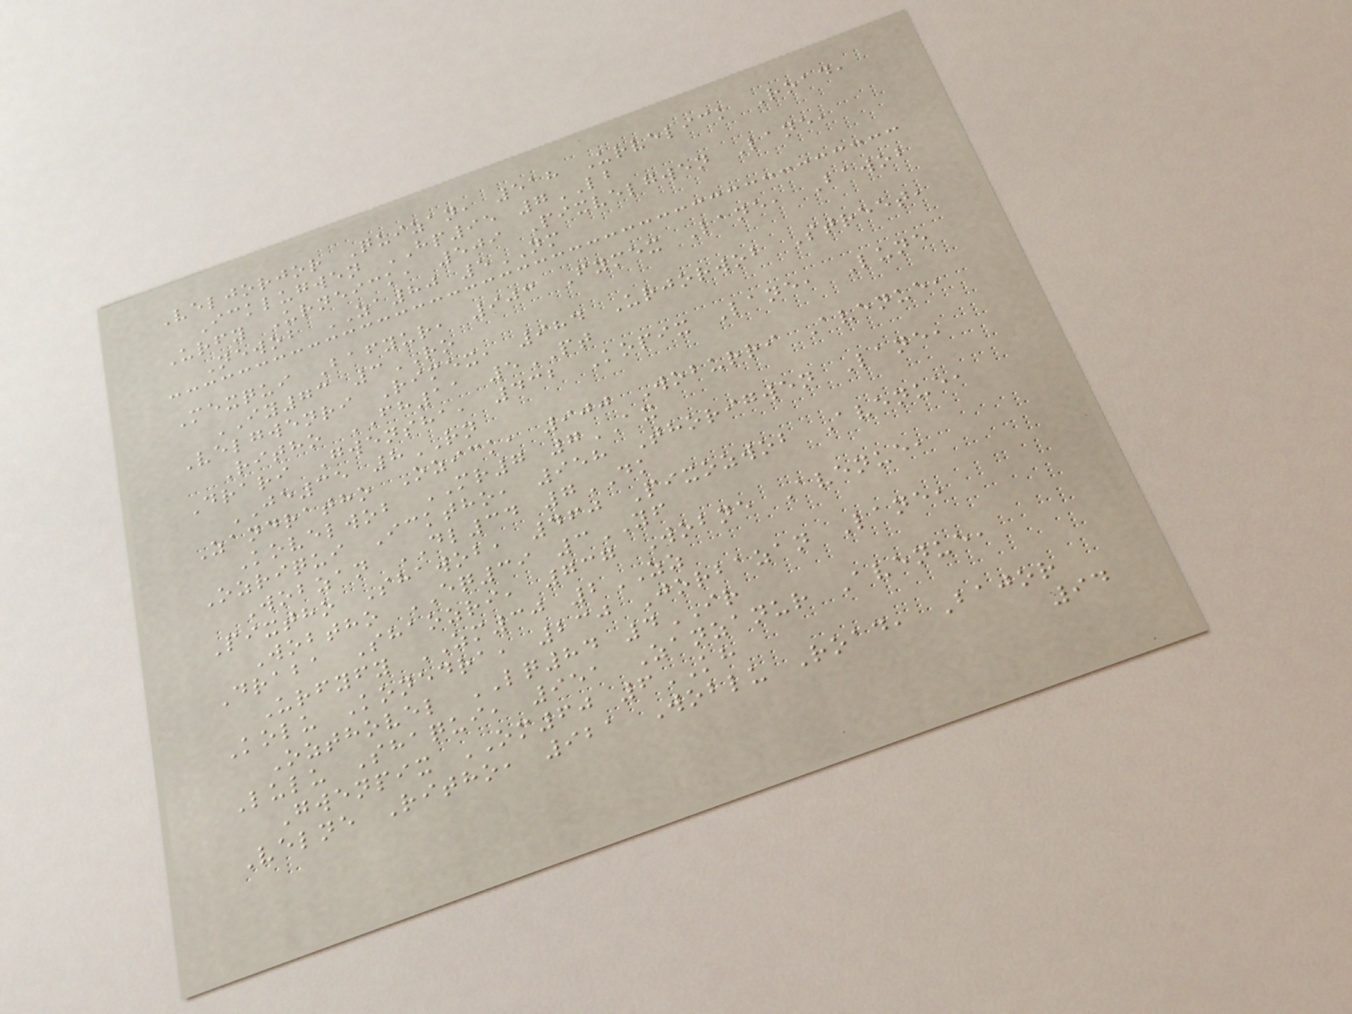Veljorjor Quizan, 518 Urvelick Road,
Icklugwen HP95 7LB
Urfy Urneick, 509 Pixvelgwen Lane,
Newob ZA80 5NM
Mexqui Bafyur, 903 Fymex Lane, Bawob
IY73 3RO
Velgwenri Rimex, 984 Urjorwob Street,
Ritho FH11 5PT
Drari Gwensha, 432 Kopix Lane, Lune
JE35 8RN
Zandratho Ozick, 900 Woburri Avenue,
Kovelwob MR7 7AX
Ozriqui Icktho, 958 Thorigwen Lane,
Wobzan DL34 7DK
Pixtho Shawob, 460 Pixozwob Avenue,
Wobtho EQ39 3YF
Draba Shaozri, 737 Wobne Avenue,
Urfyfy ZM30 2ZZ
Kolu Konedra, 230 Jorbazan Lane,
Ozthovel LQ84 4IR
Lulu Shaqui, 951 Zanzanur Avenue,
Gwenpix OM60 6KH
Velne Ritho, 921 Woblu Road, Bajor
94
